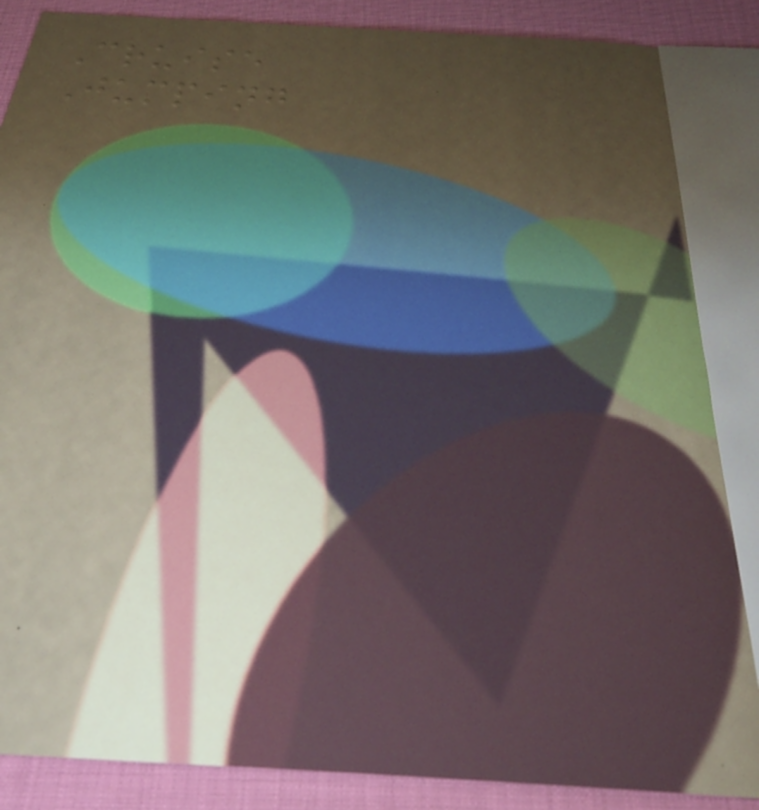Cruise
Jumping
